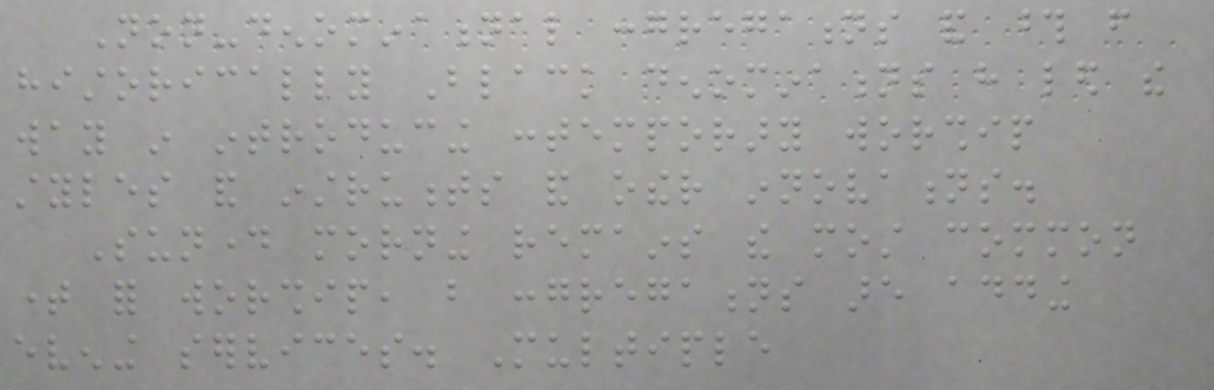Non-denominational congregations and those from
historically Black denominations have led the
way in introducing contemporary worship
styles and instruments and other innovations.
Sunday morning remains the most common
time for worship, but congregations are adding
evening services. Multiple
